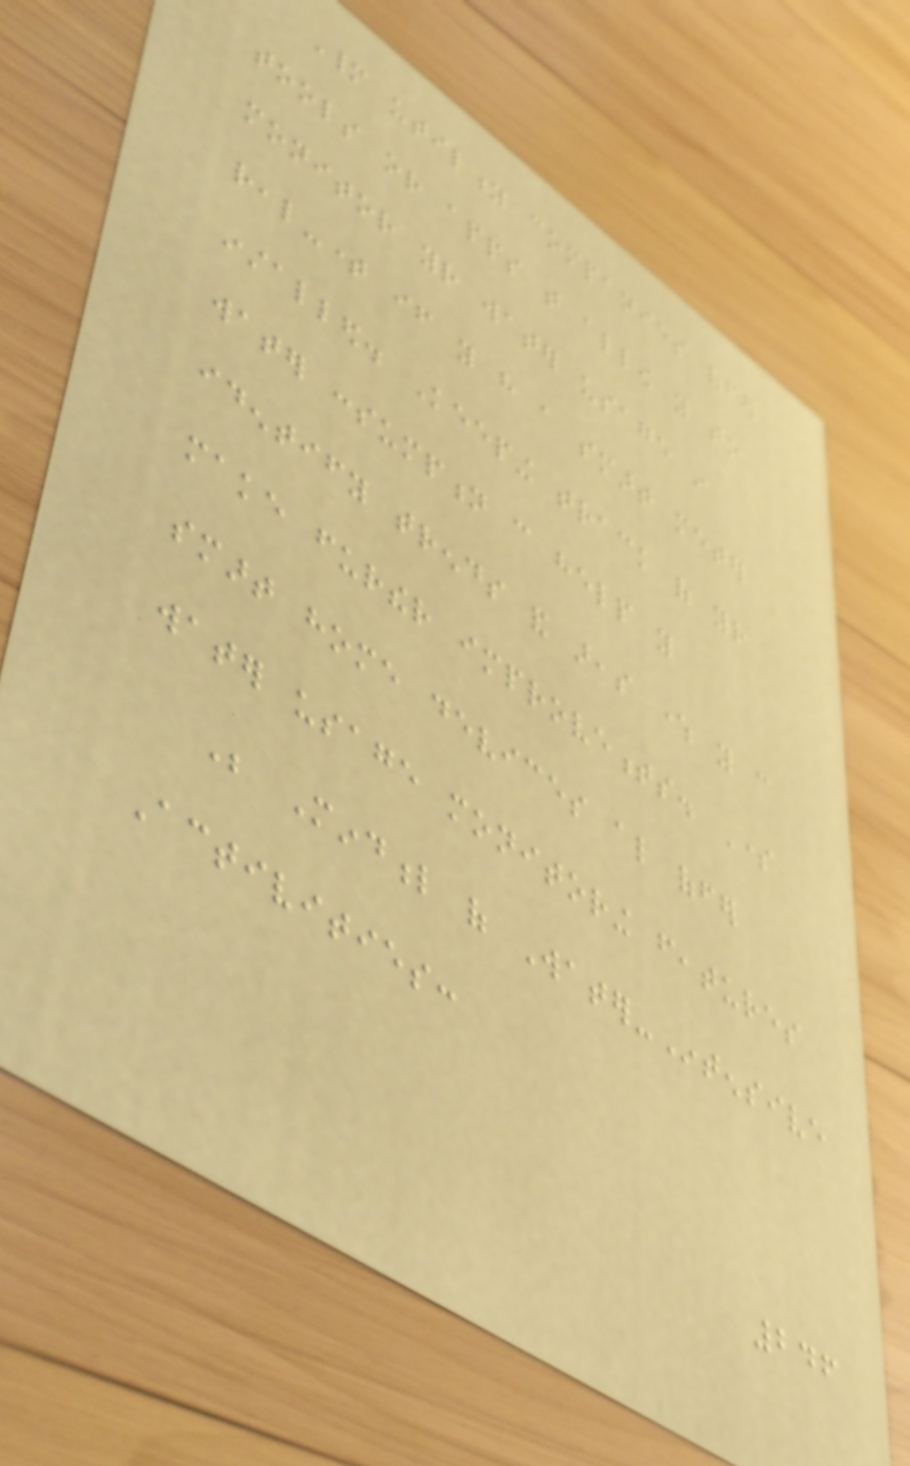Many utility companies offer
tools or apps that allow you to
monitor your water usage in
real-time if you have a smart meter
installed. Keeping track of your
water consumption can help you
identify trends and areas where you can
make further improvements. Some
smart home devices also offer
water usage monitoring features
Be Mindful of Water-Intensive
Activities:
246
